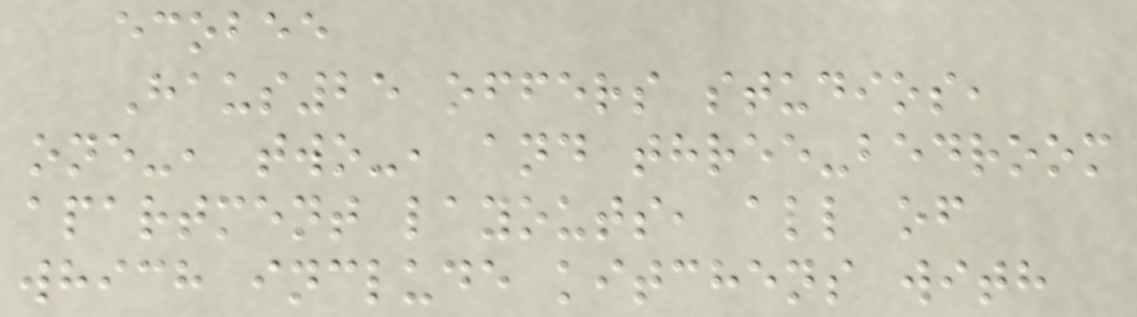ecobee
Haus25 offers studios,
one-, two-, and three-bedroom
apartment layouts, all of
which include kitchens with
